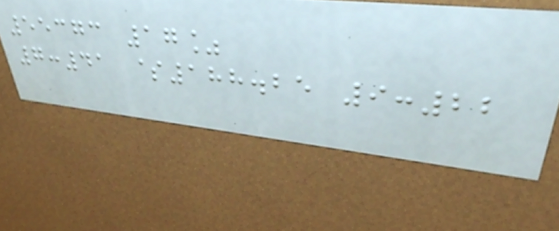55373 17%
7:41 $188.25 9:22
